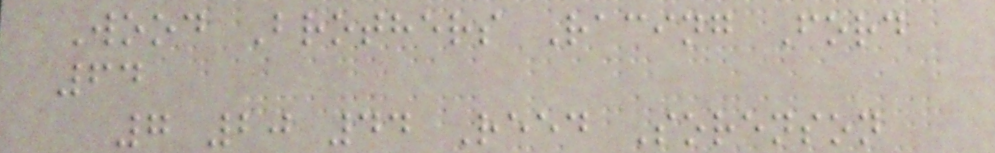Wood Brothers Racing Ford
64
7 20 44 Reed Sorenson
